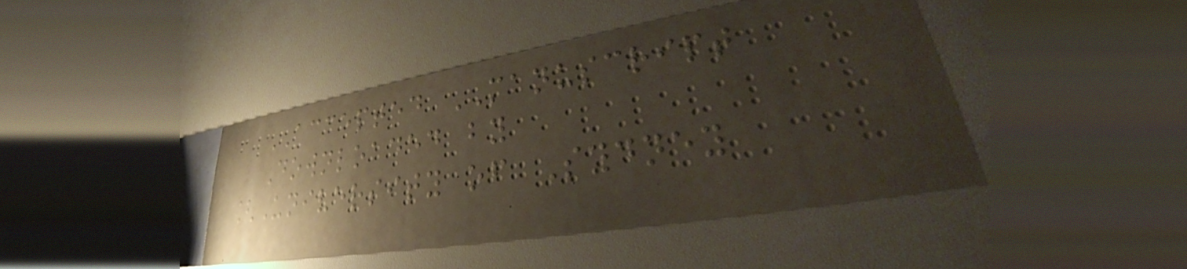ACCEPTED MANUSCRIPT
Downloaded by
[University of Sydney
